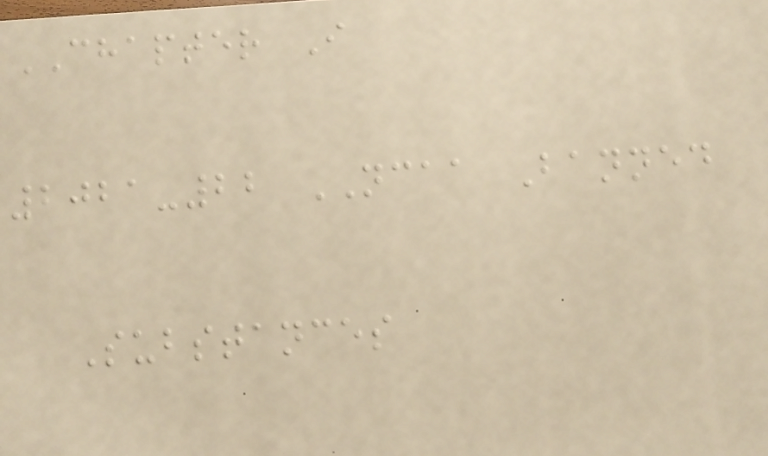CHAPTER I
2021-22 NCAA Banned
Substances
